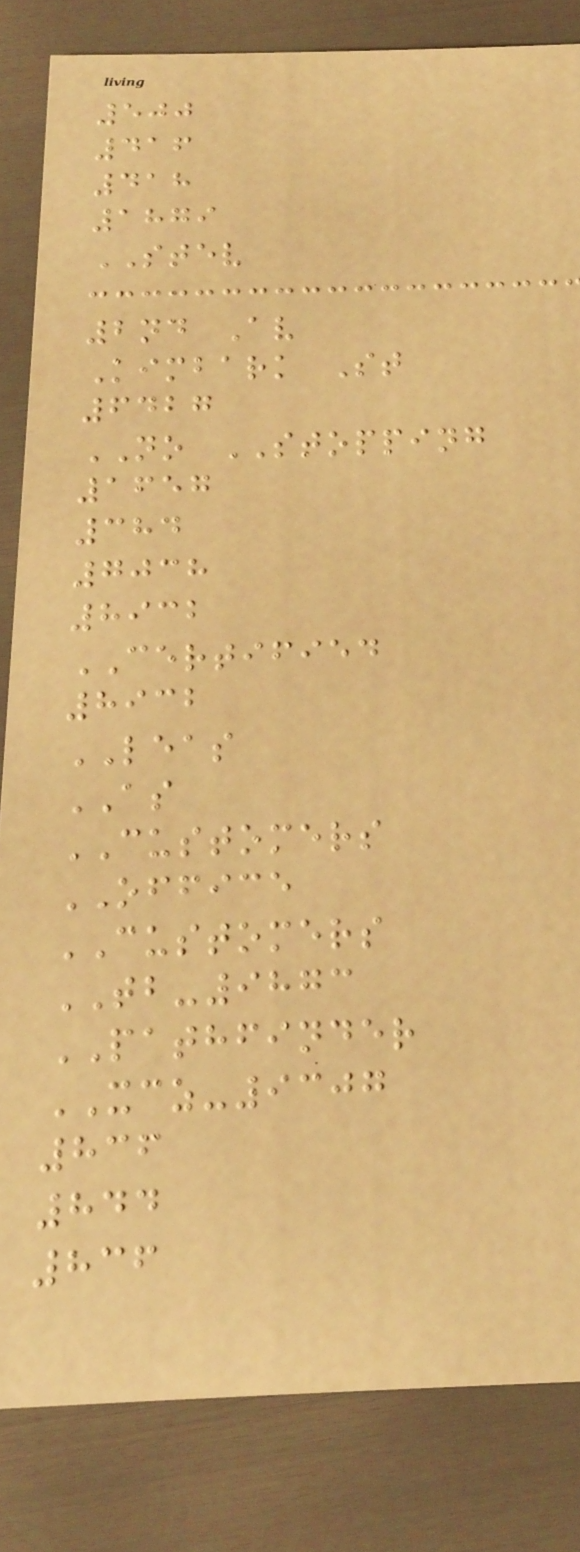500
416
418
1879
STEV
2nd Av
Kimbark St
6427
NO STOPPING
1657
384
7038
8932
CERTIFIED
8932
LEAS
AS
CUSTOMERS
OFFICE
CUSTOMERS
TB-9873
PATHFINDER
XCZ-9307
836
844
836
